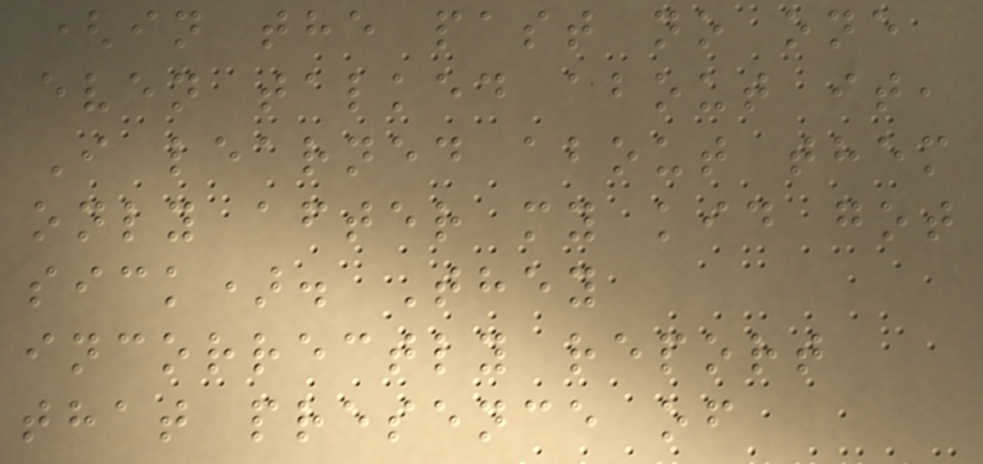(in the past no one
even talked about it,
I learned about them
only after my kid got
sick). They
incorrectly report
that presence of
